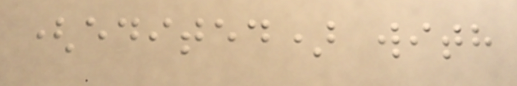(edited) with
